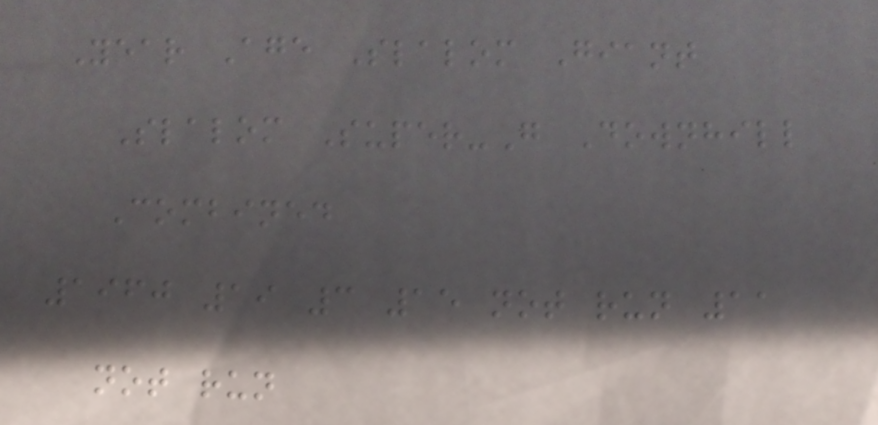Year Age Slalom Giant
Slalom Super-G Downhill
Combined
1960 19 3 15 not run 11
not run
